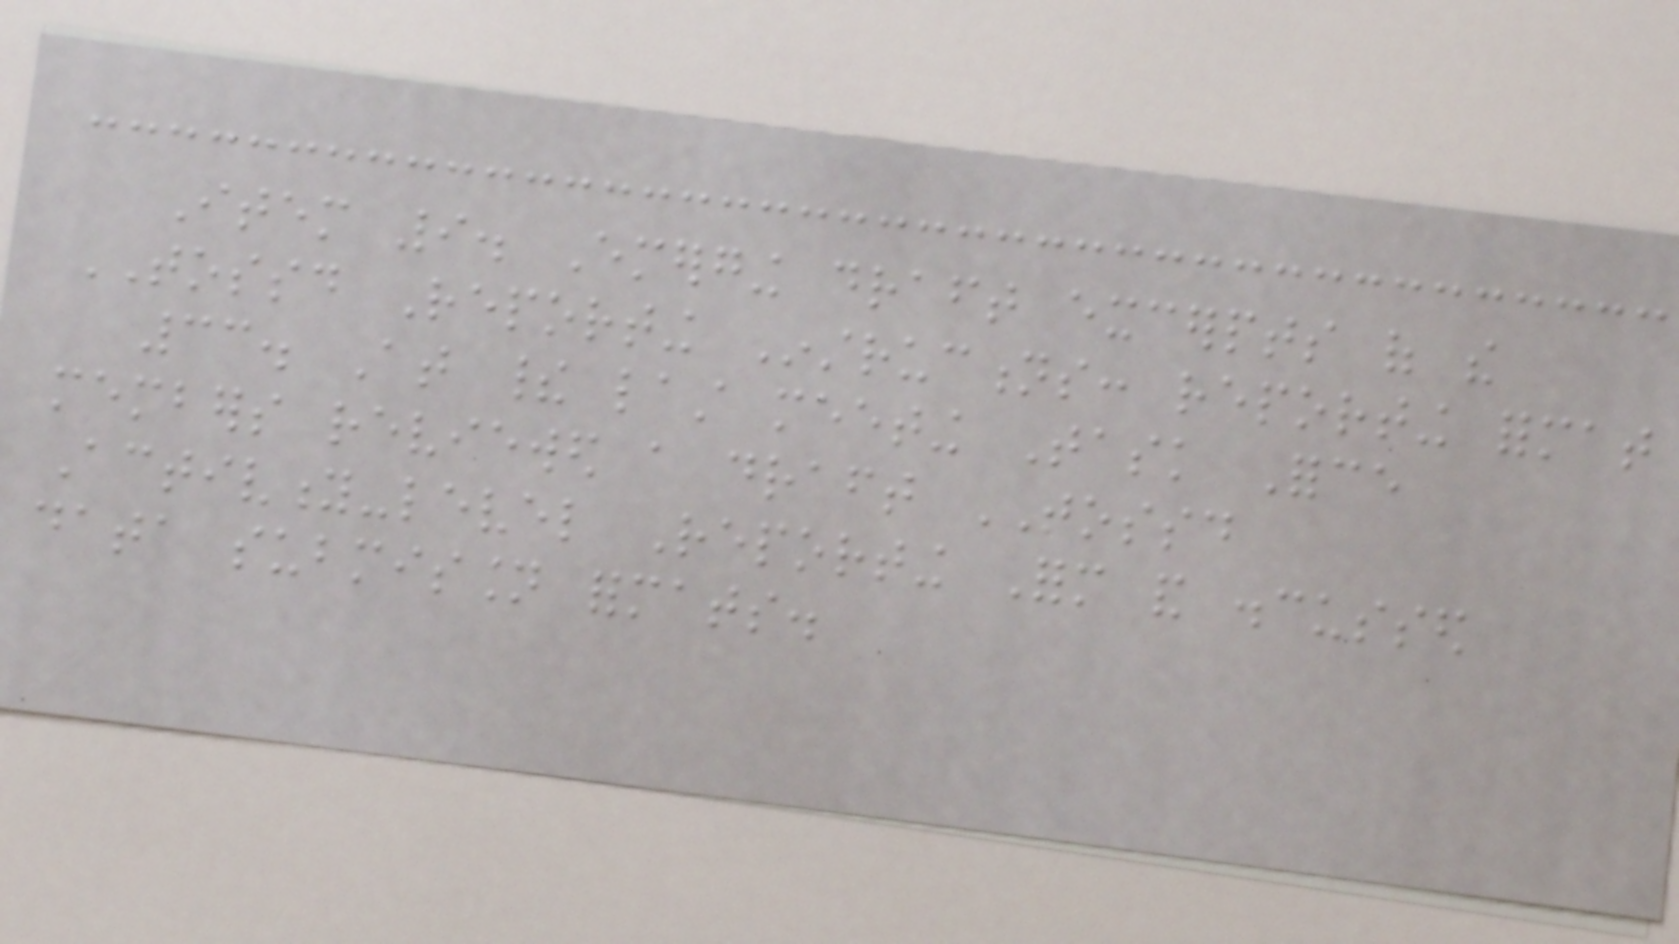Item 9. Emerging draft excerpts of the
TOSSD Reporting Instructions: reporting format
33. At their last meeting Task Force
members reviewed a draft TOSSD
Activity-level Reporting Form and discussed
data submission formats.
